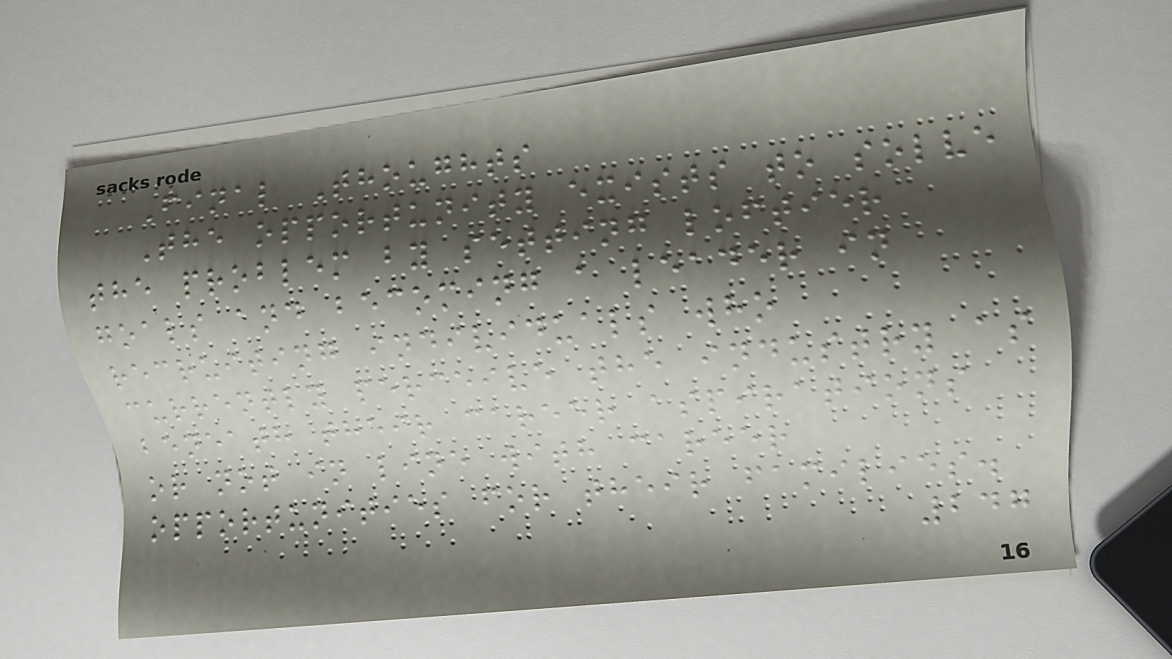Final Thoughts
The opportunity exists to solve
the problem by setting loftier
goals and becoming a leader in
recruiting individuals who
currently perceive the industry as
beneath their career aspirations
or not in line with career
opportunities for their families.
247
